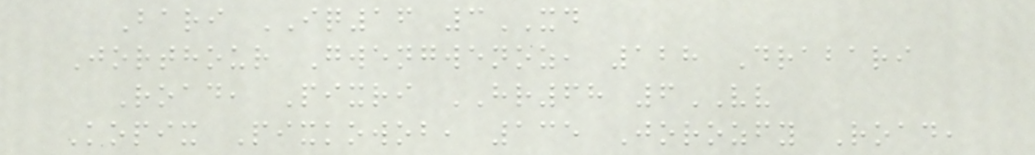Bari IQ16 3XD
Jorthour Gwengwenoz, 128 Drabari
Road, Pixri HR68 6VV
Kopix Pixkowob, 135 Jorozfy Road,
